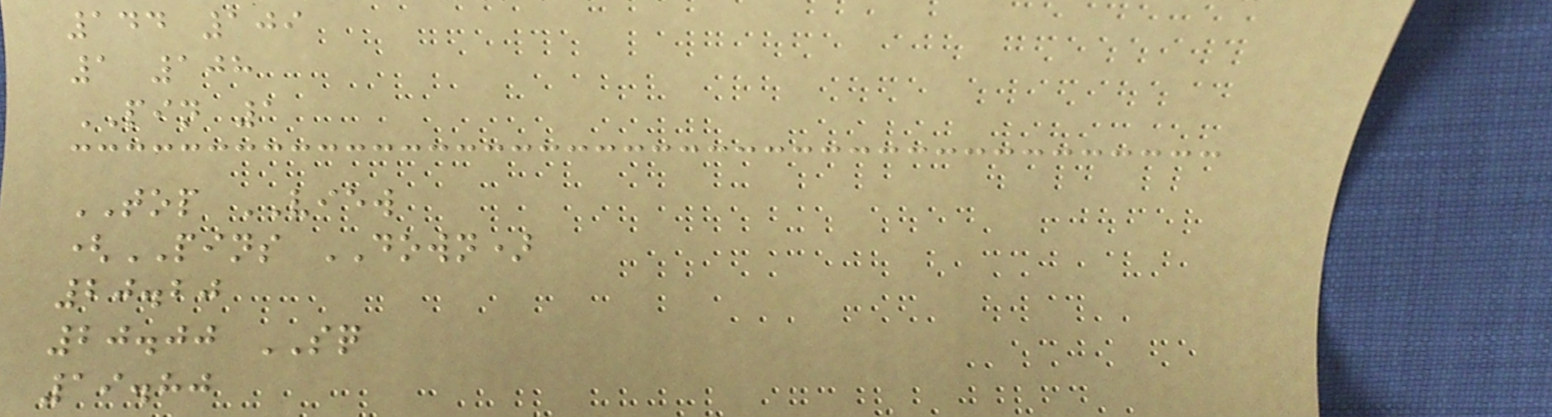144 109
1 108
PIN 1
TOP VIEW
(PINS DOWN)
20.20
20.00 SQ
19.80
